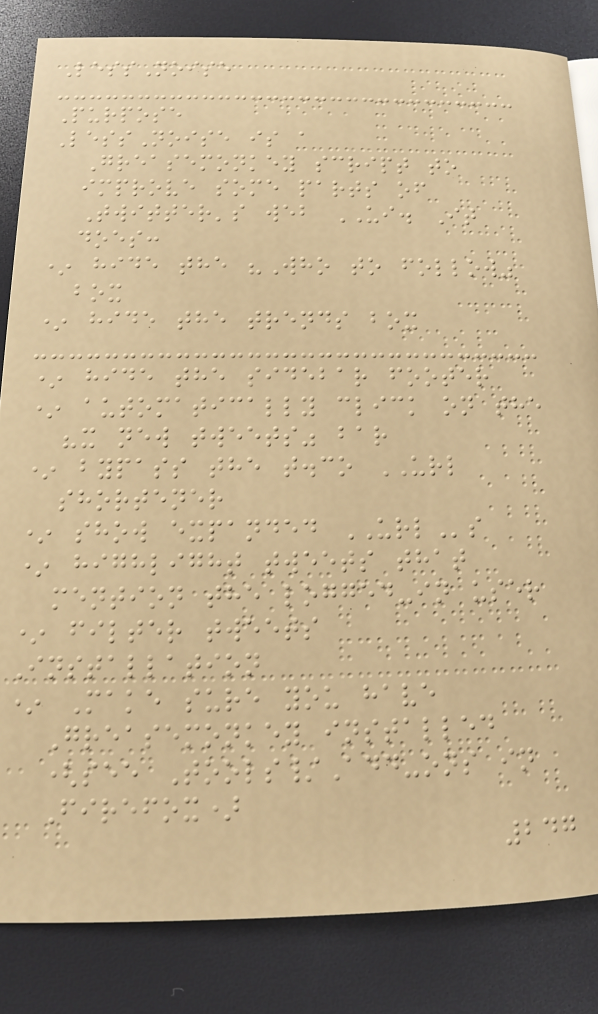LessNoise
Purpose
LessNoise is a
Greasemonkey script to
improve some parts of
Twitter's web UI. It
does:
* hide the "Who to follow"
box
* hide the trends box
* hide the sidebar footer
* automatically click on the
"x new tweets" bar
* bypass the t.co URL
shortener
* show expanded URLs
* highlight tweets that
mention the logged-in user
* filter tweets
Installation
* Make sure you have
Greasemonkey installed
(see Tools/Add-ons in
Firefox)
247
